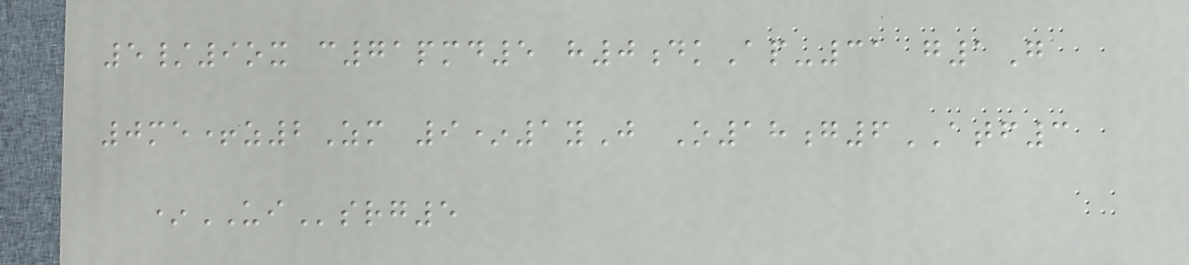5/9ox c71pmd5 h0dkAp-31 g1G
0me+z2Zm 9*1yJ O18g6ATF3
*UIsrg5
